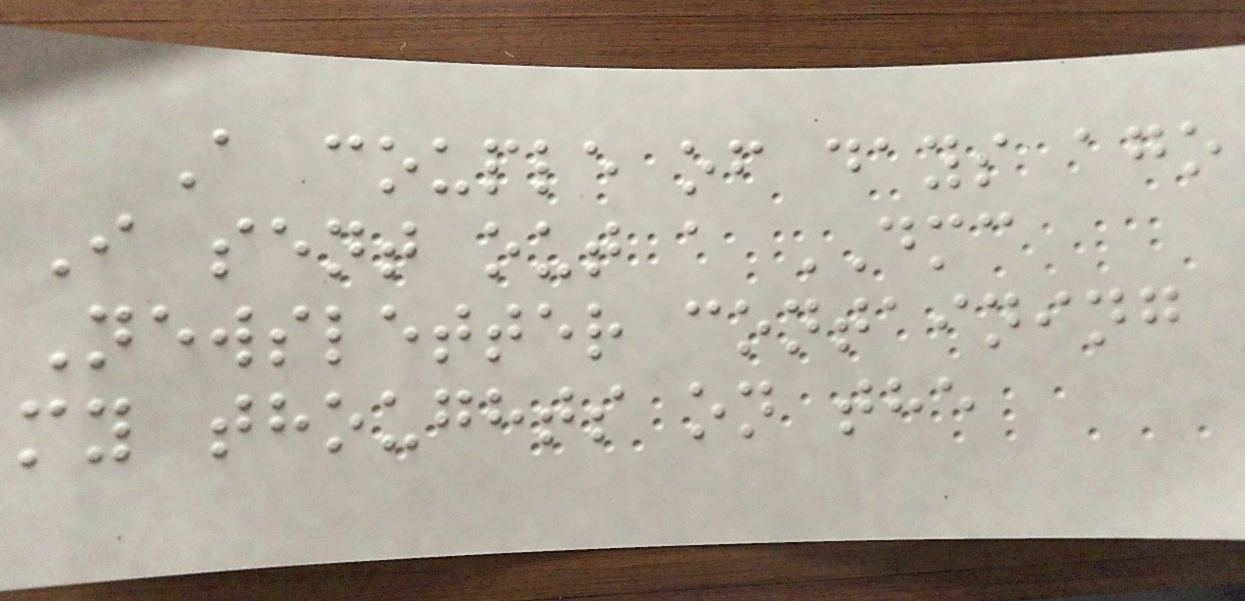A couple of days ago
I sent out a DMC
Newsletter containing
my thoughts on the
